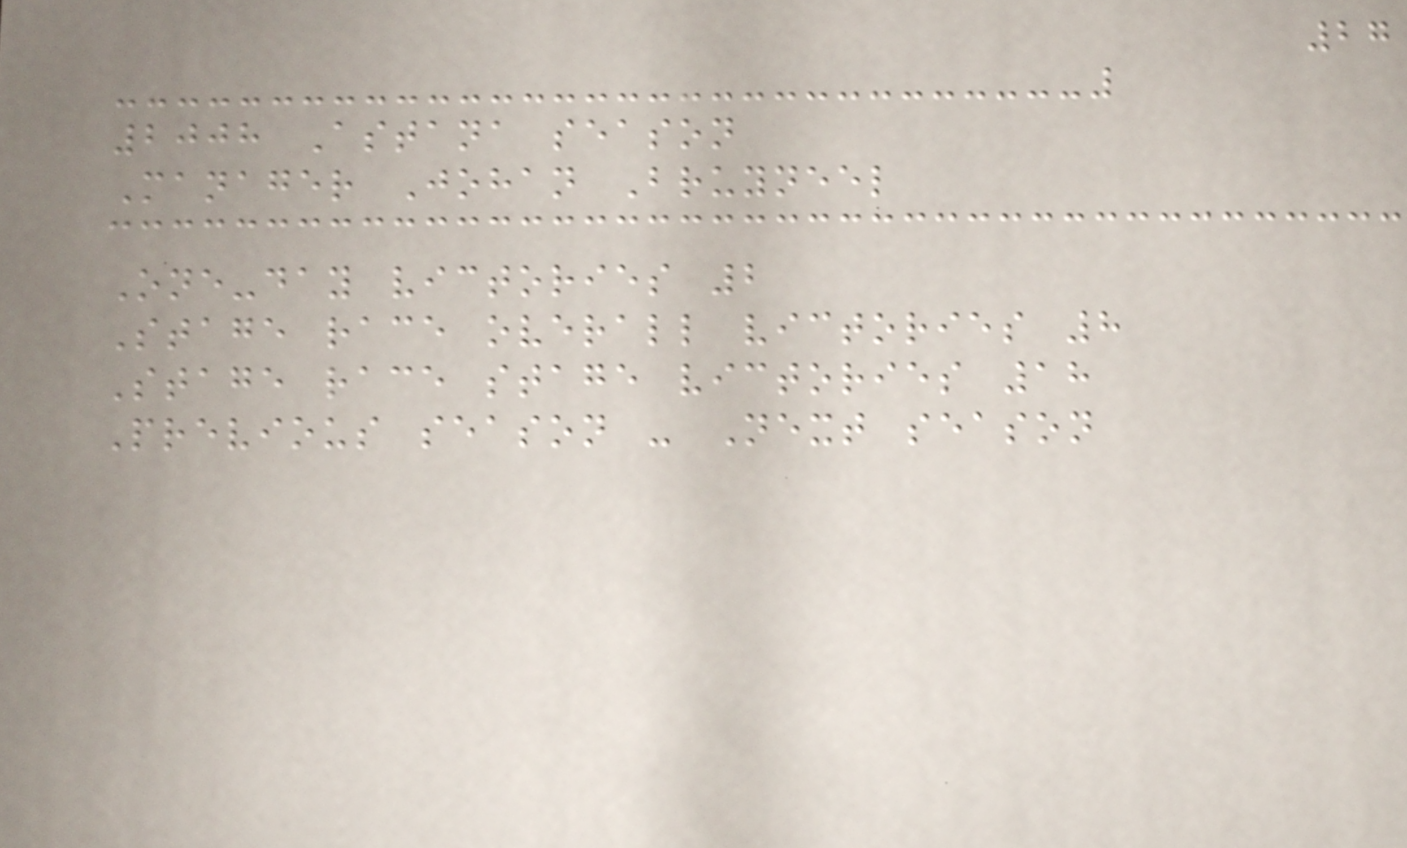27
2008 Astana season
Manager Johan Bruyneel
One-day victories 2
Stage race overall victories 8
Stage race stage victories 18
Previous season - Next season
